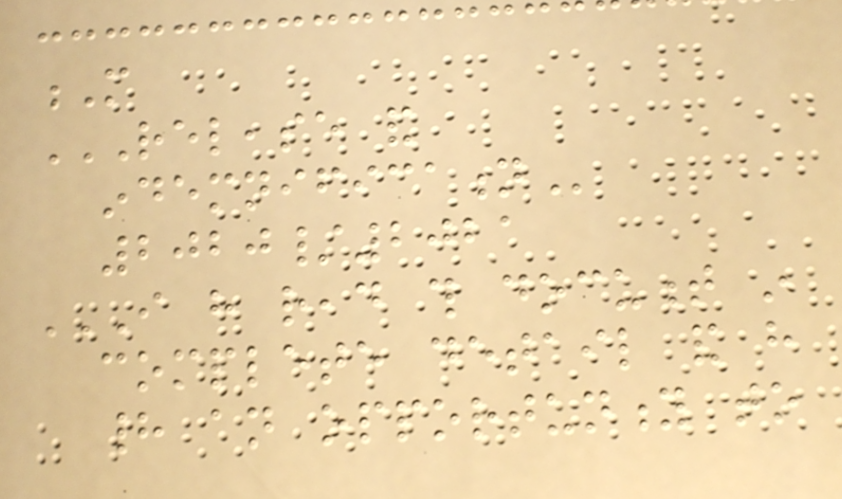M
RELEASE AND
INDEMNIFICATION
2020/2021
I HAVE READ THIS DOCUMENT IN
COMPLETE DETAIL AND HAVE
HAD AN OPPORTUNITY TO
